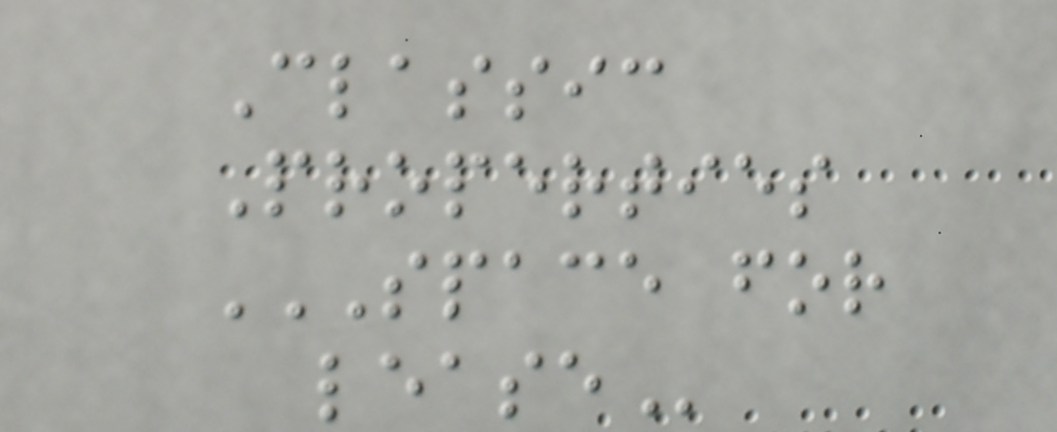Classic
Properties
SPACE FOR
LEASE
